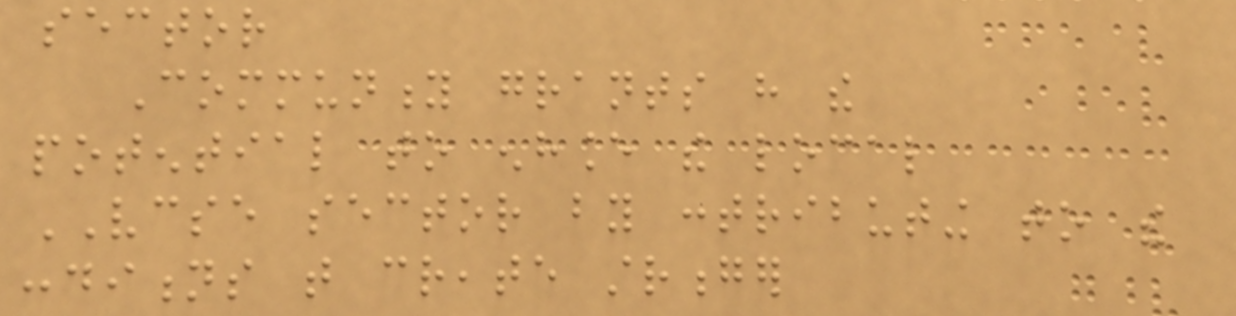sector
Community grants have the
potential to enhance the local
VCSE sector by contributing to the
conditions that create stronger
